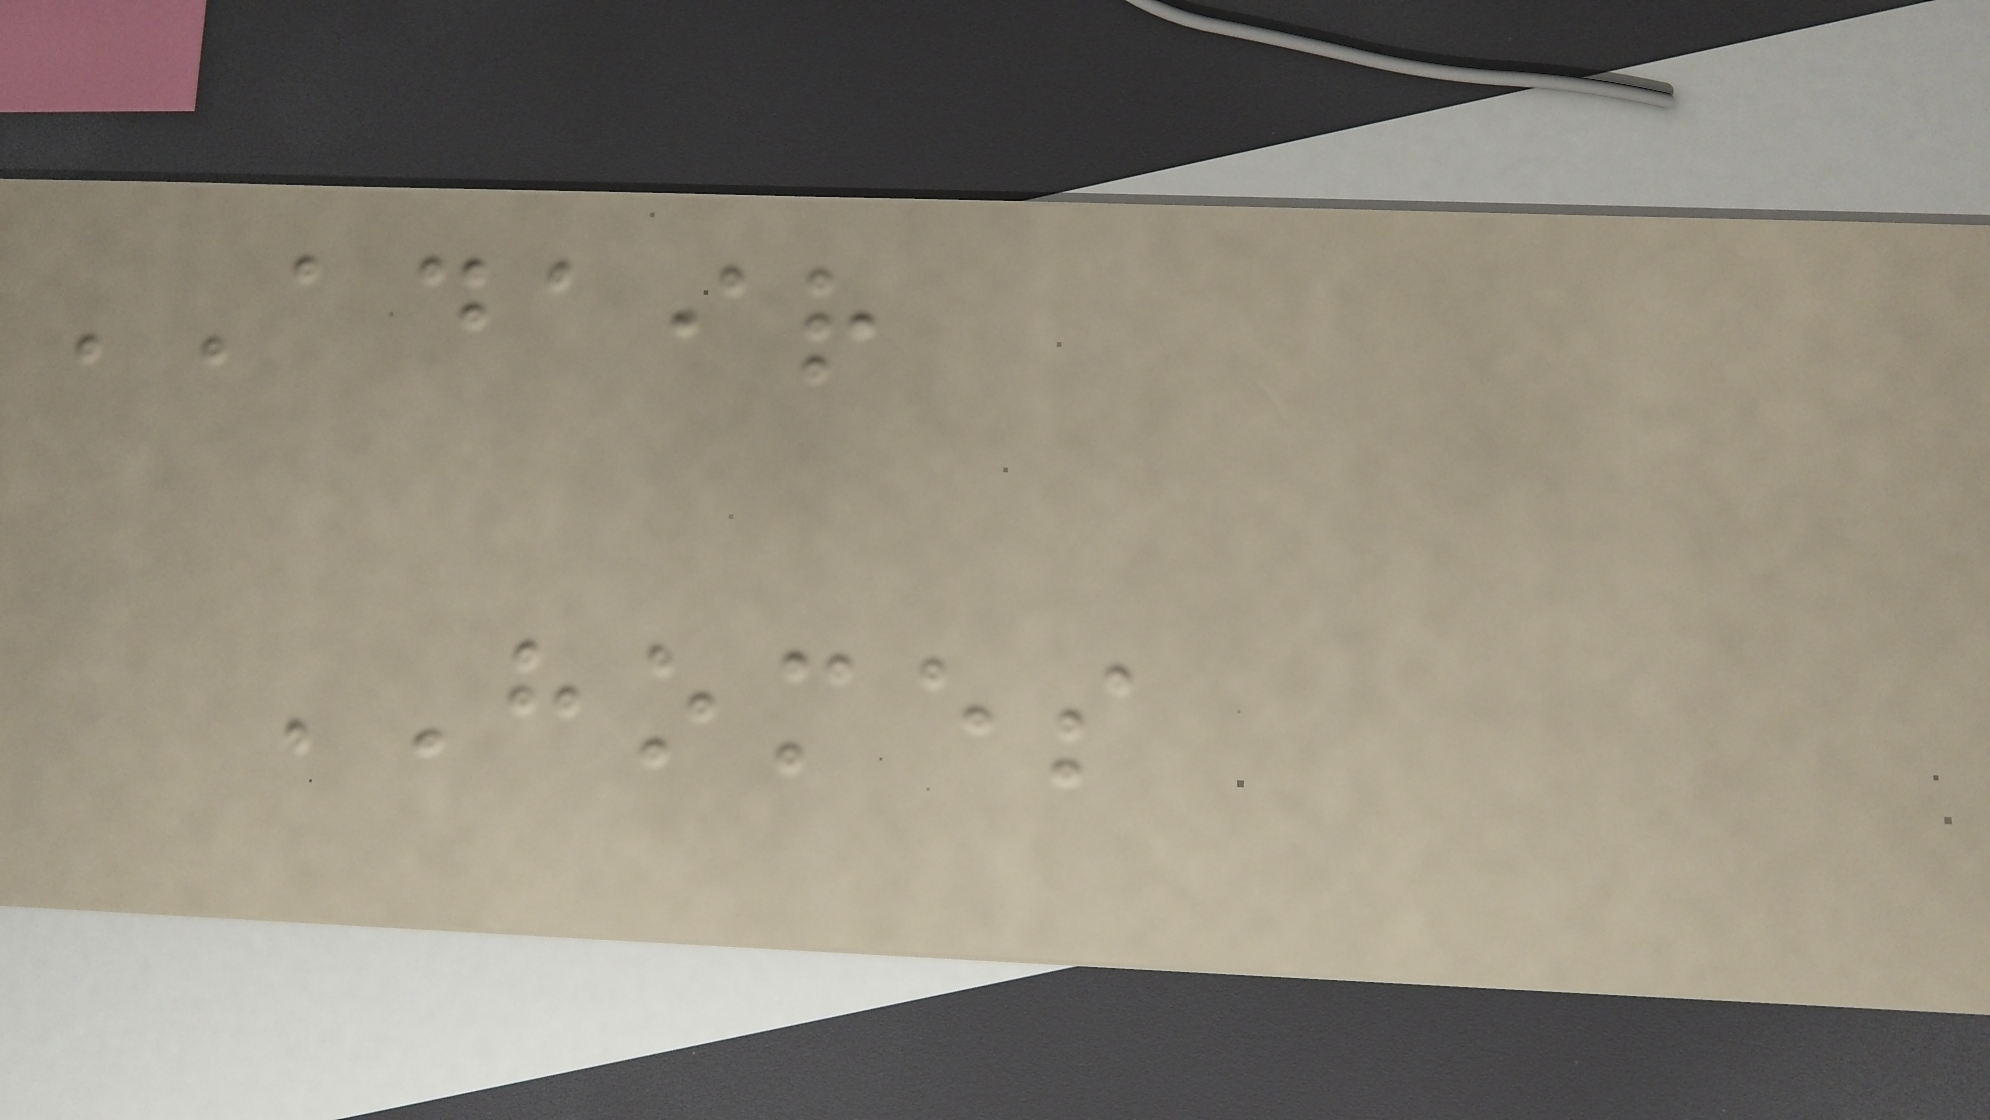ADAIR
HOMES
